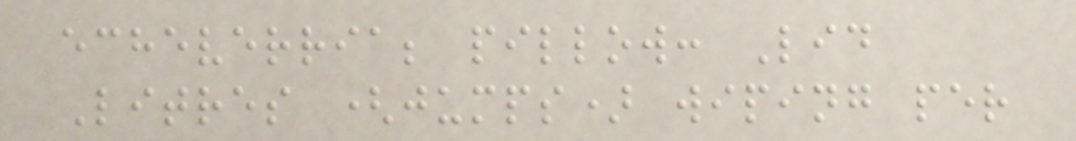echeverria; pillow: Lid
Litres (jumps) wiping per
